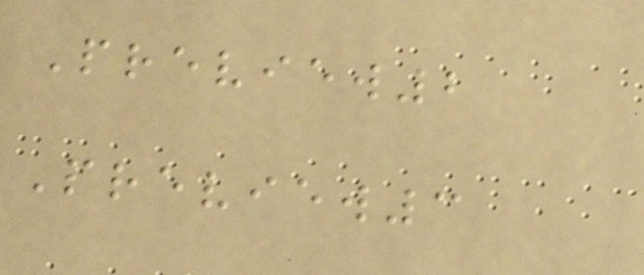Preview2
Preview3
